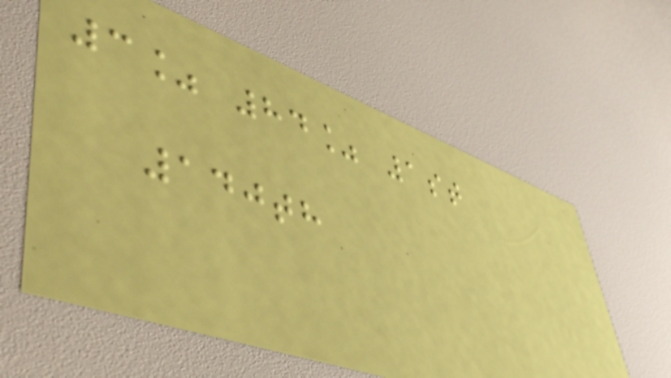3% 84% 1st
140th
